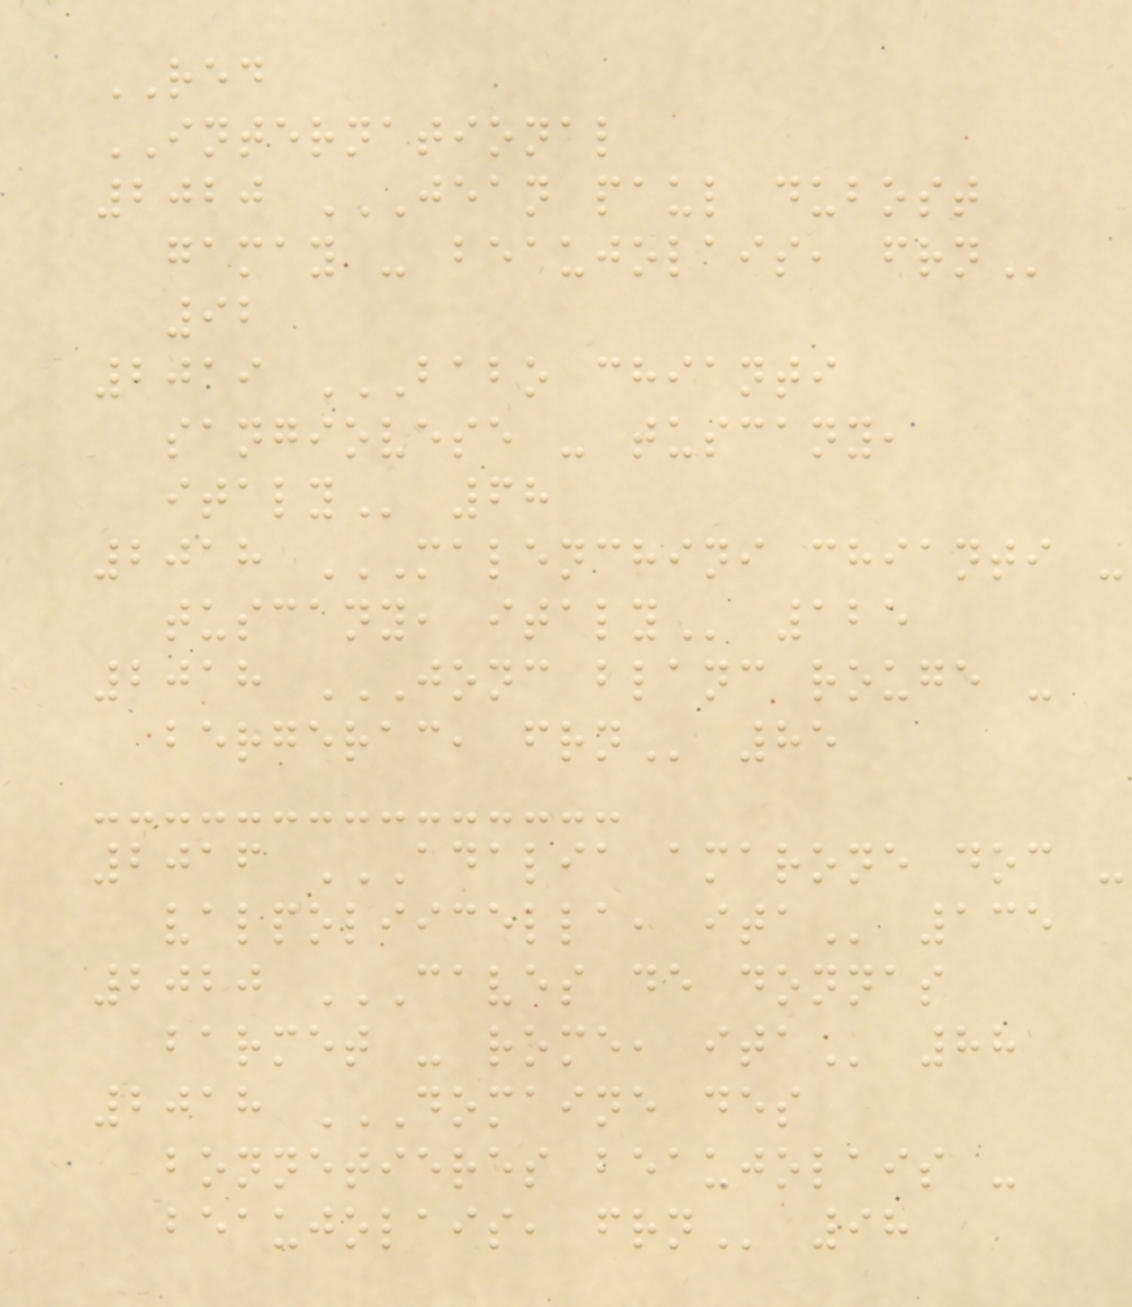RED
INTERNATIONAL
2020 JEAN PAUL DUBOST
GAMAY - BEAUJOLAIS, FRN
92
2019 BABO CHIANTI
SANGIOVESE - TUSCANY,
ITALY 68
2018 MALENCHINI CHIANTI -
TUSCANY, ITALY 125
2018 JONC BLANC ROUGE -
BERGERAC, FRN 85
2016 ADALIA AMARONE DOC -
VALPOLIICELLA, ITA 135
2020 CAVES DE DONNAS
BARMET - ROME, ITA 88
2018 DOMAINE DES
BONNETIERES BEAUJOLAIS -
BEAUJOLAIS, FRN 98
